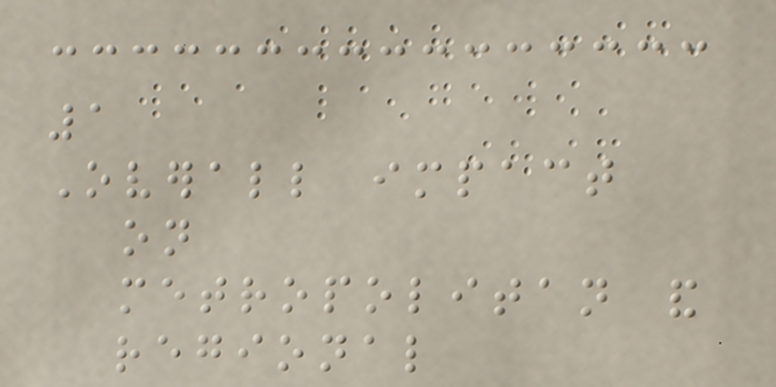1
Overall impact
on
metropolitan and
regional
